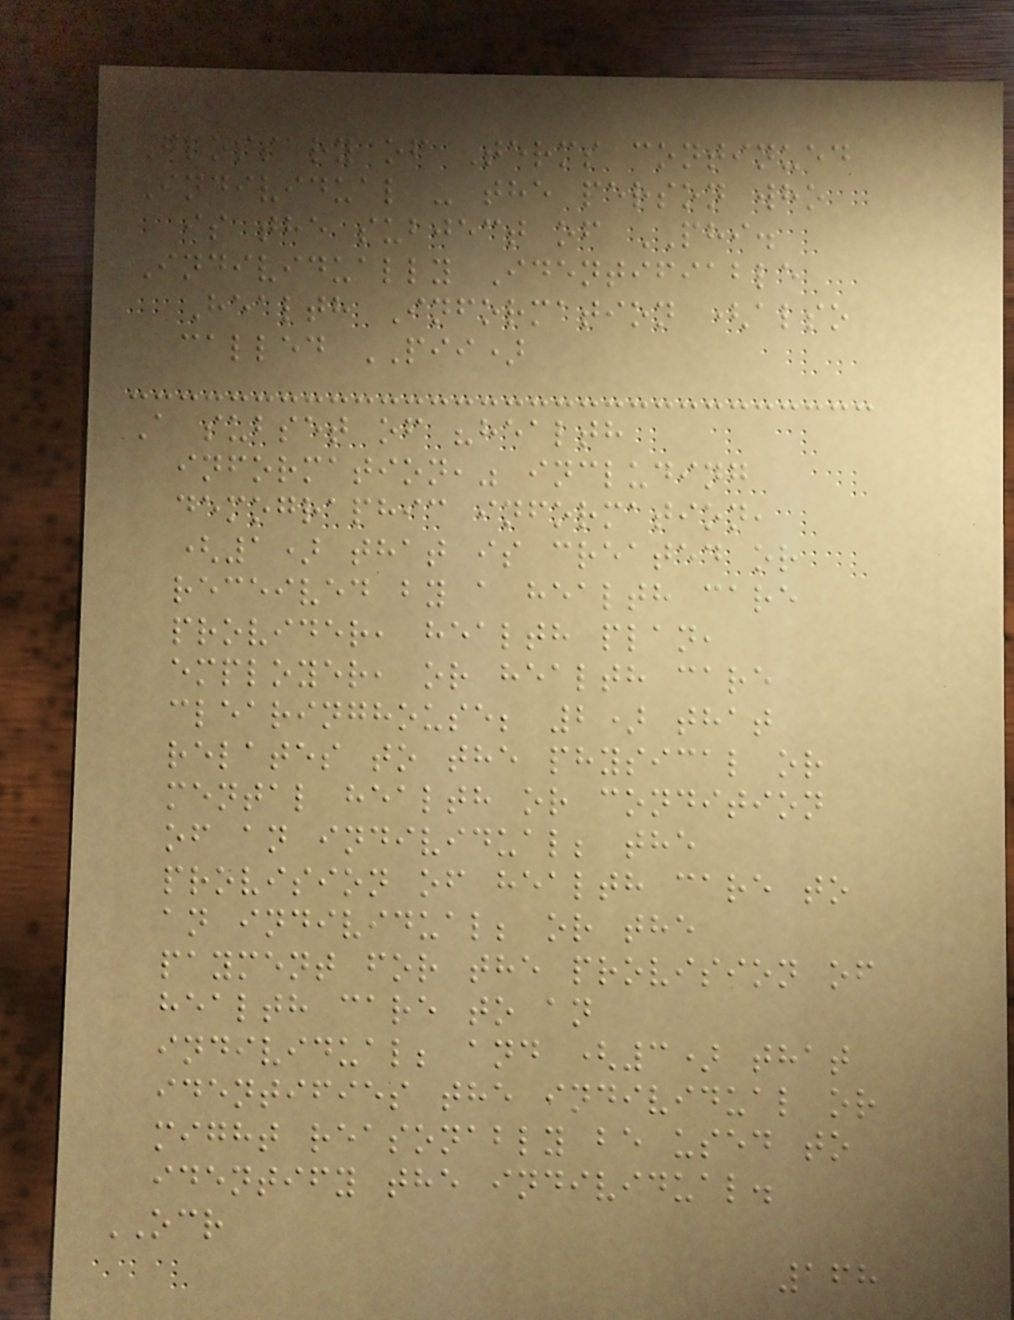Glossary of Terms continued
Individual - the person who
is the subject of PHI.
Individually Identifiable
Health Information (also
called PII)
A subset of "health
information," including
demographic information,
(1) that is created or
received by a health care
provider, health plan,
employer, or health care
clearinghouse; 2) that
relates to the physical or
mental health or condition
of an individual; the
provision of health care to
an individual; or the
payment for the provision of
health care to an
individual; and (3) that
identifies the individual or
might reasonably be used to
identify the individual.
OCR
168
